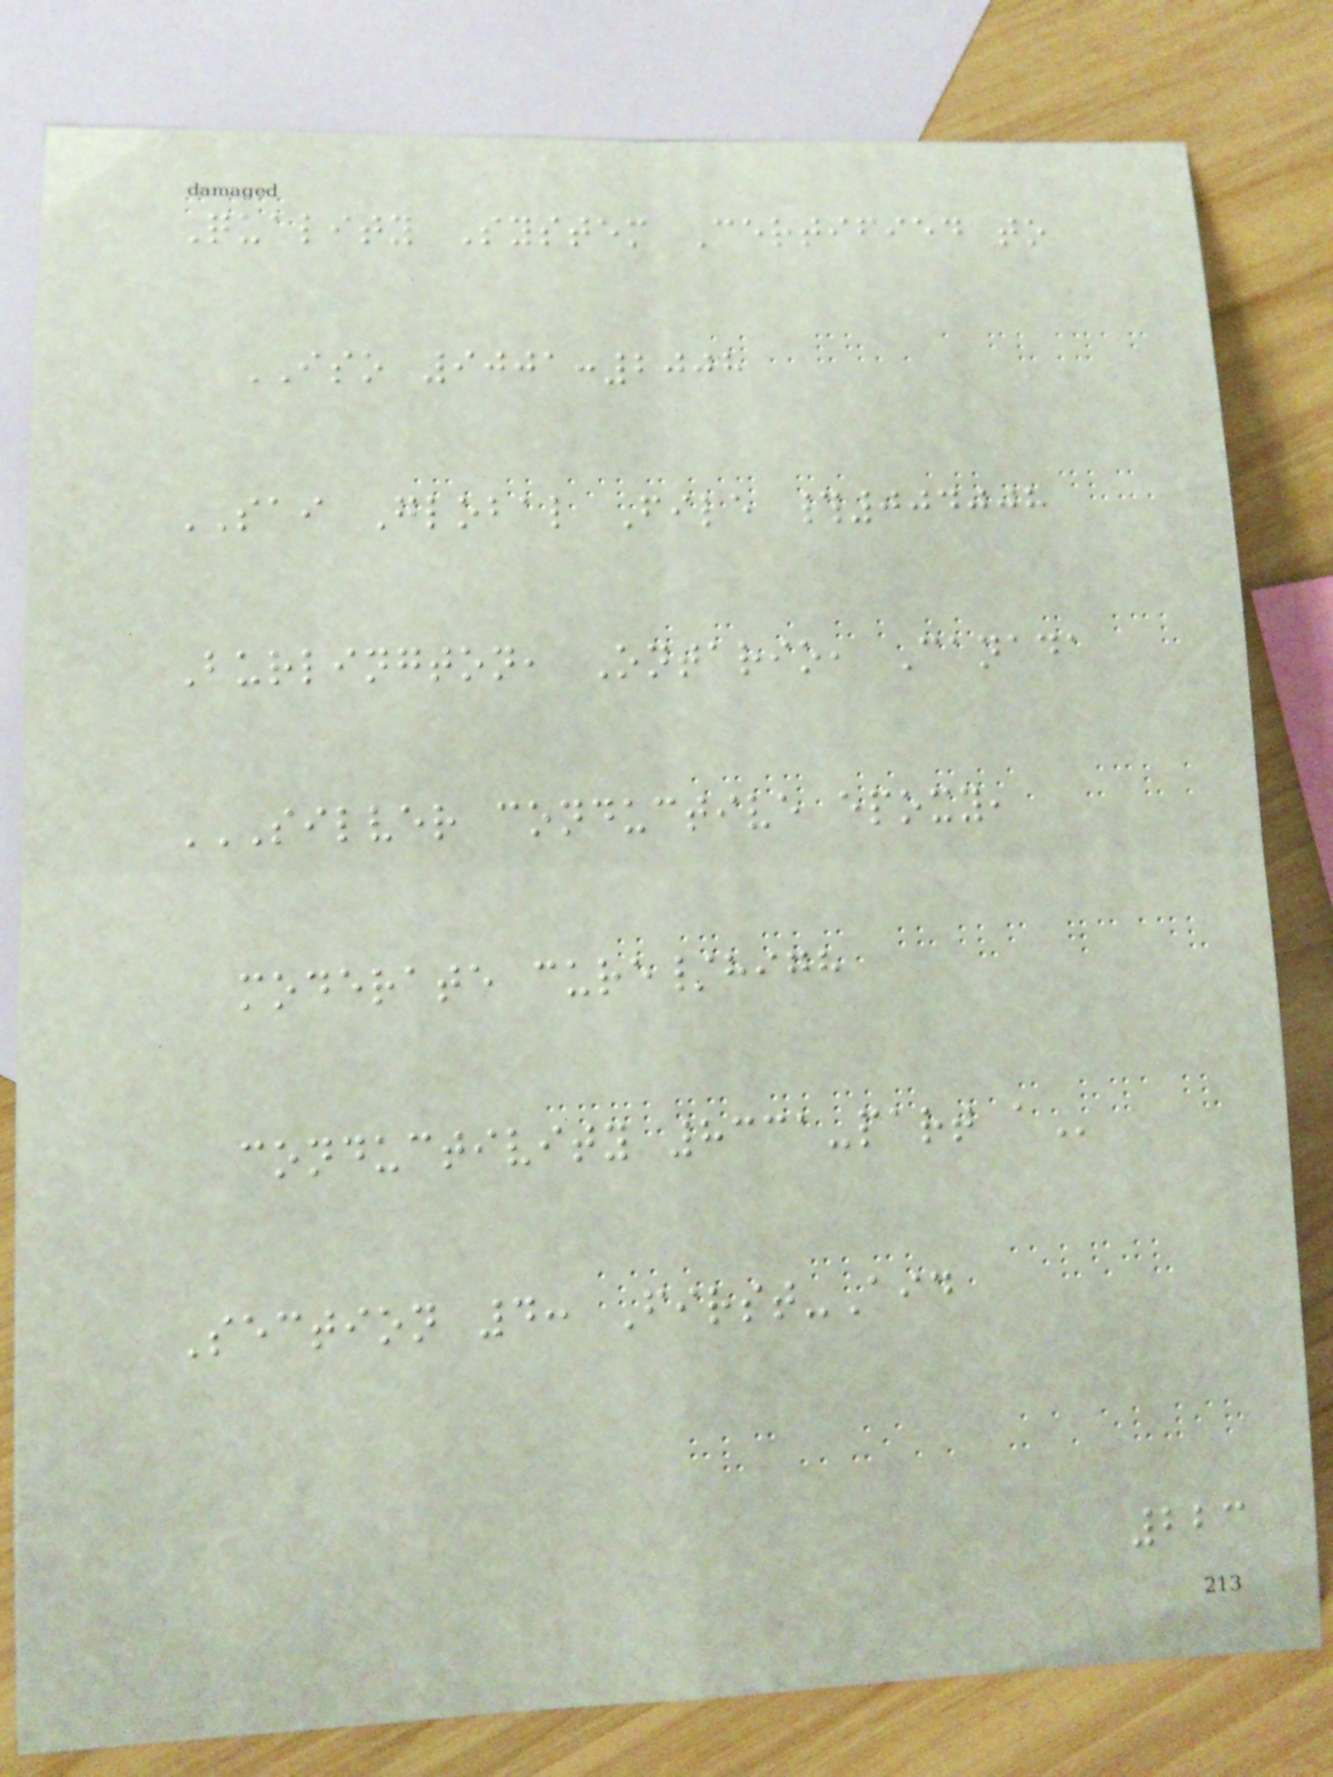Quality System Certified to
ISO 9001:2008
SAI Global File #004008
Burlington, Ontario, Canada
SILVER CONDUCTIVE EPOXY,
MODERATE CURE/HIGH
CONDUCTIVITY 8331-PART A
Section 4: First-Aid
223
